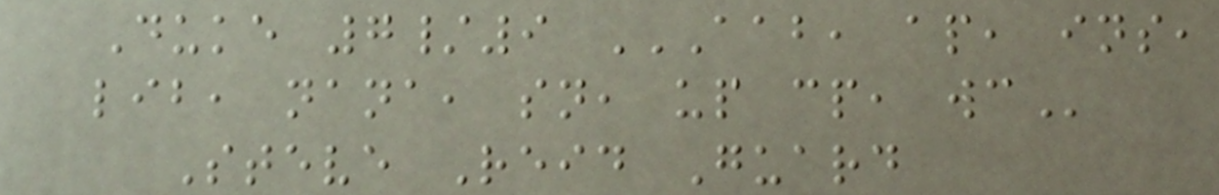Duke 7/9 AAB, AP, INS,
LIB, NANA, SN, UP CP, WC
Steve Reid Guard
